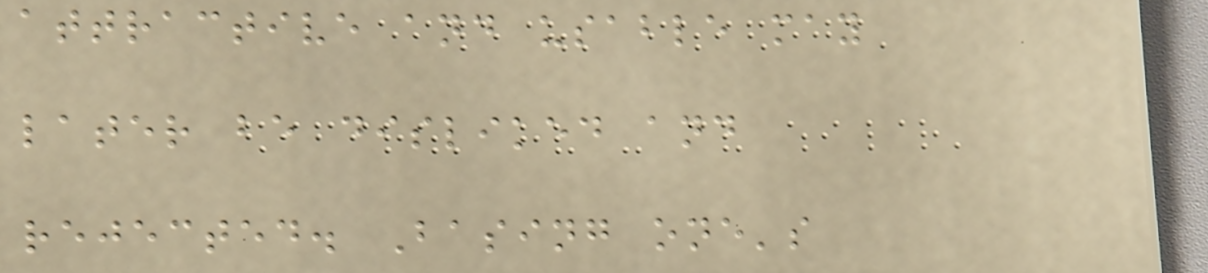attractive and usable may
later be disliked and
rejected. Basing one's
